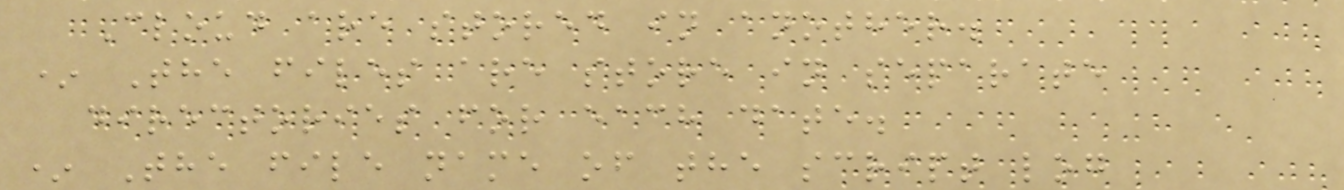Cloud are stored in another.
* The files are store in separate
directories for each date.
* The file name of the script log
